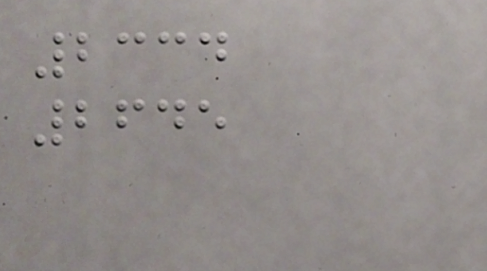2334
2645
